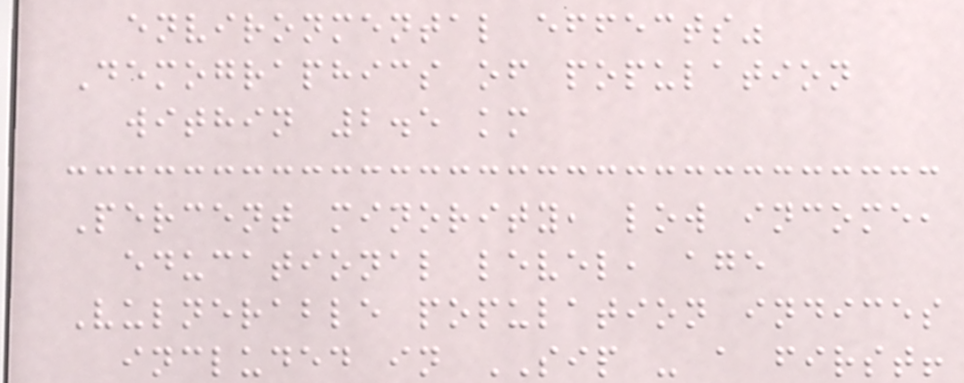environmental effects"
Demographics of population
within 2.5 km
Percent minority, low income,
educational level, age
Vulnerable population indices
included in SIP - a first!
